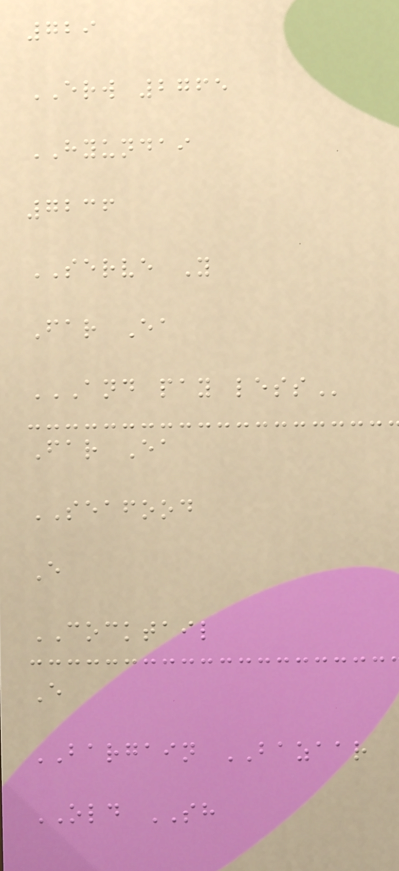729
ERW 2765
HYUNDAI
7236
SERVE Y
Far Ea
AND PAY LESS
Far Ea
SEAFOOD
E
COCKTAIL
E
BARGAIN BAZAAR
OLD SH
